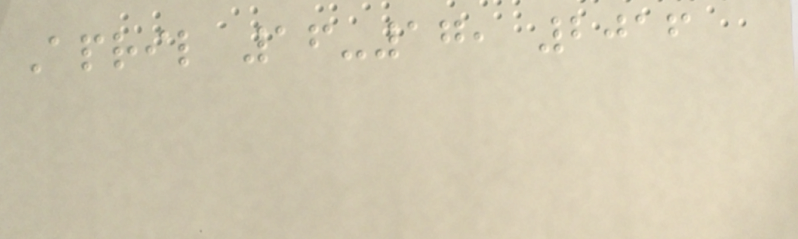April 16-17, 2016
